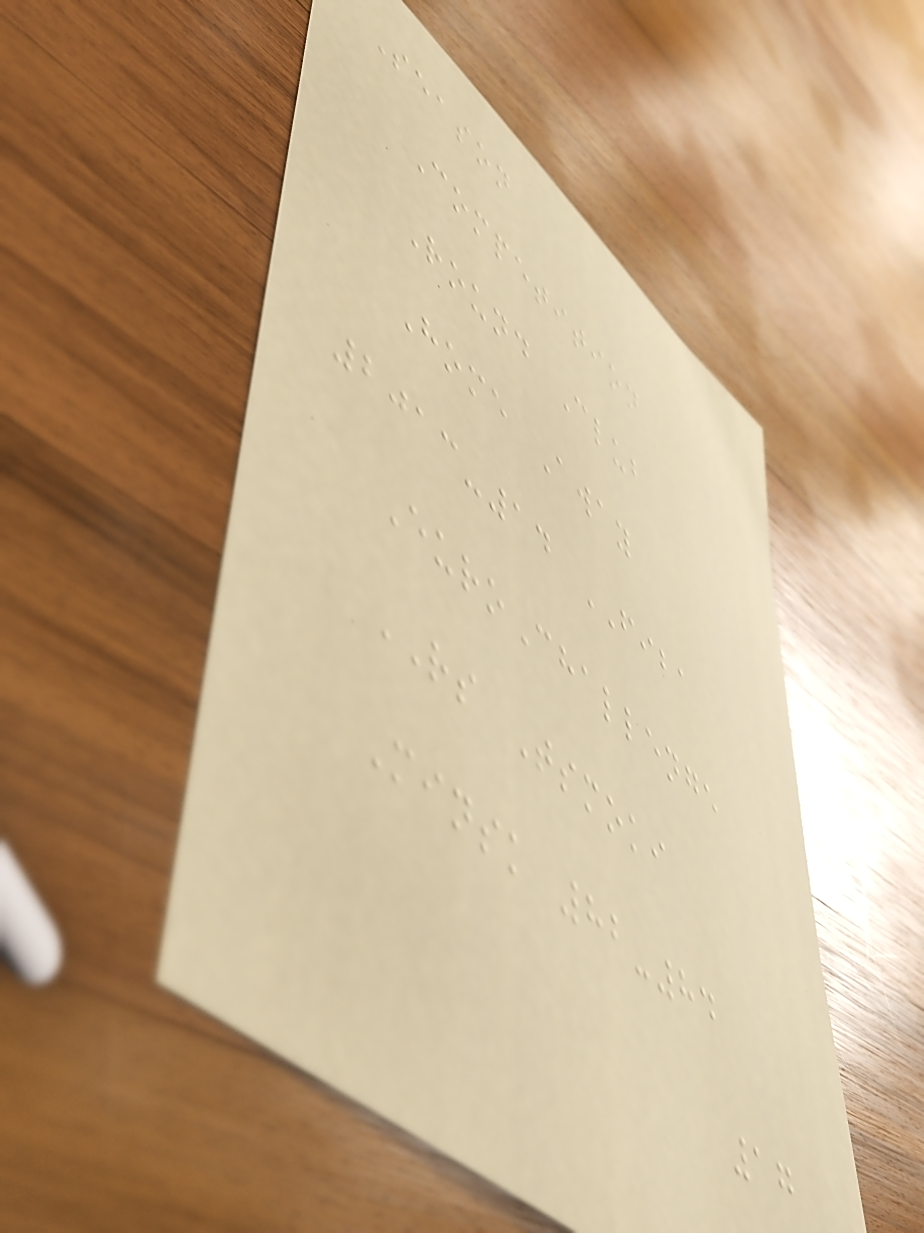Season
Competition
Round Club
Home Away
2013-14 FIBA
EuroChallenge
RS Tsmoki
Minsk 82-84
17
